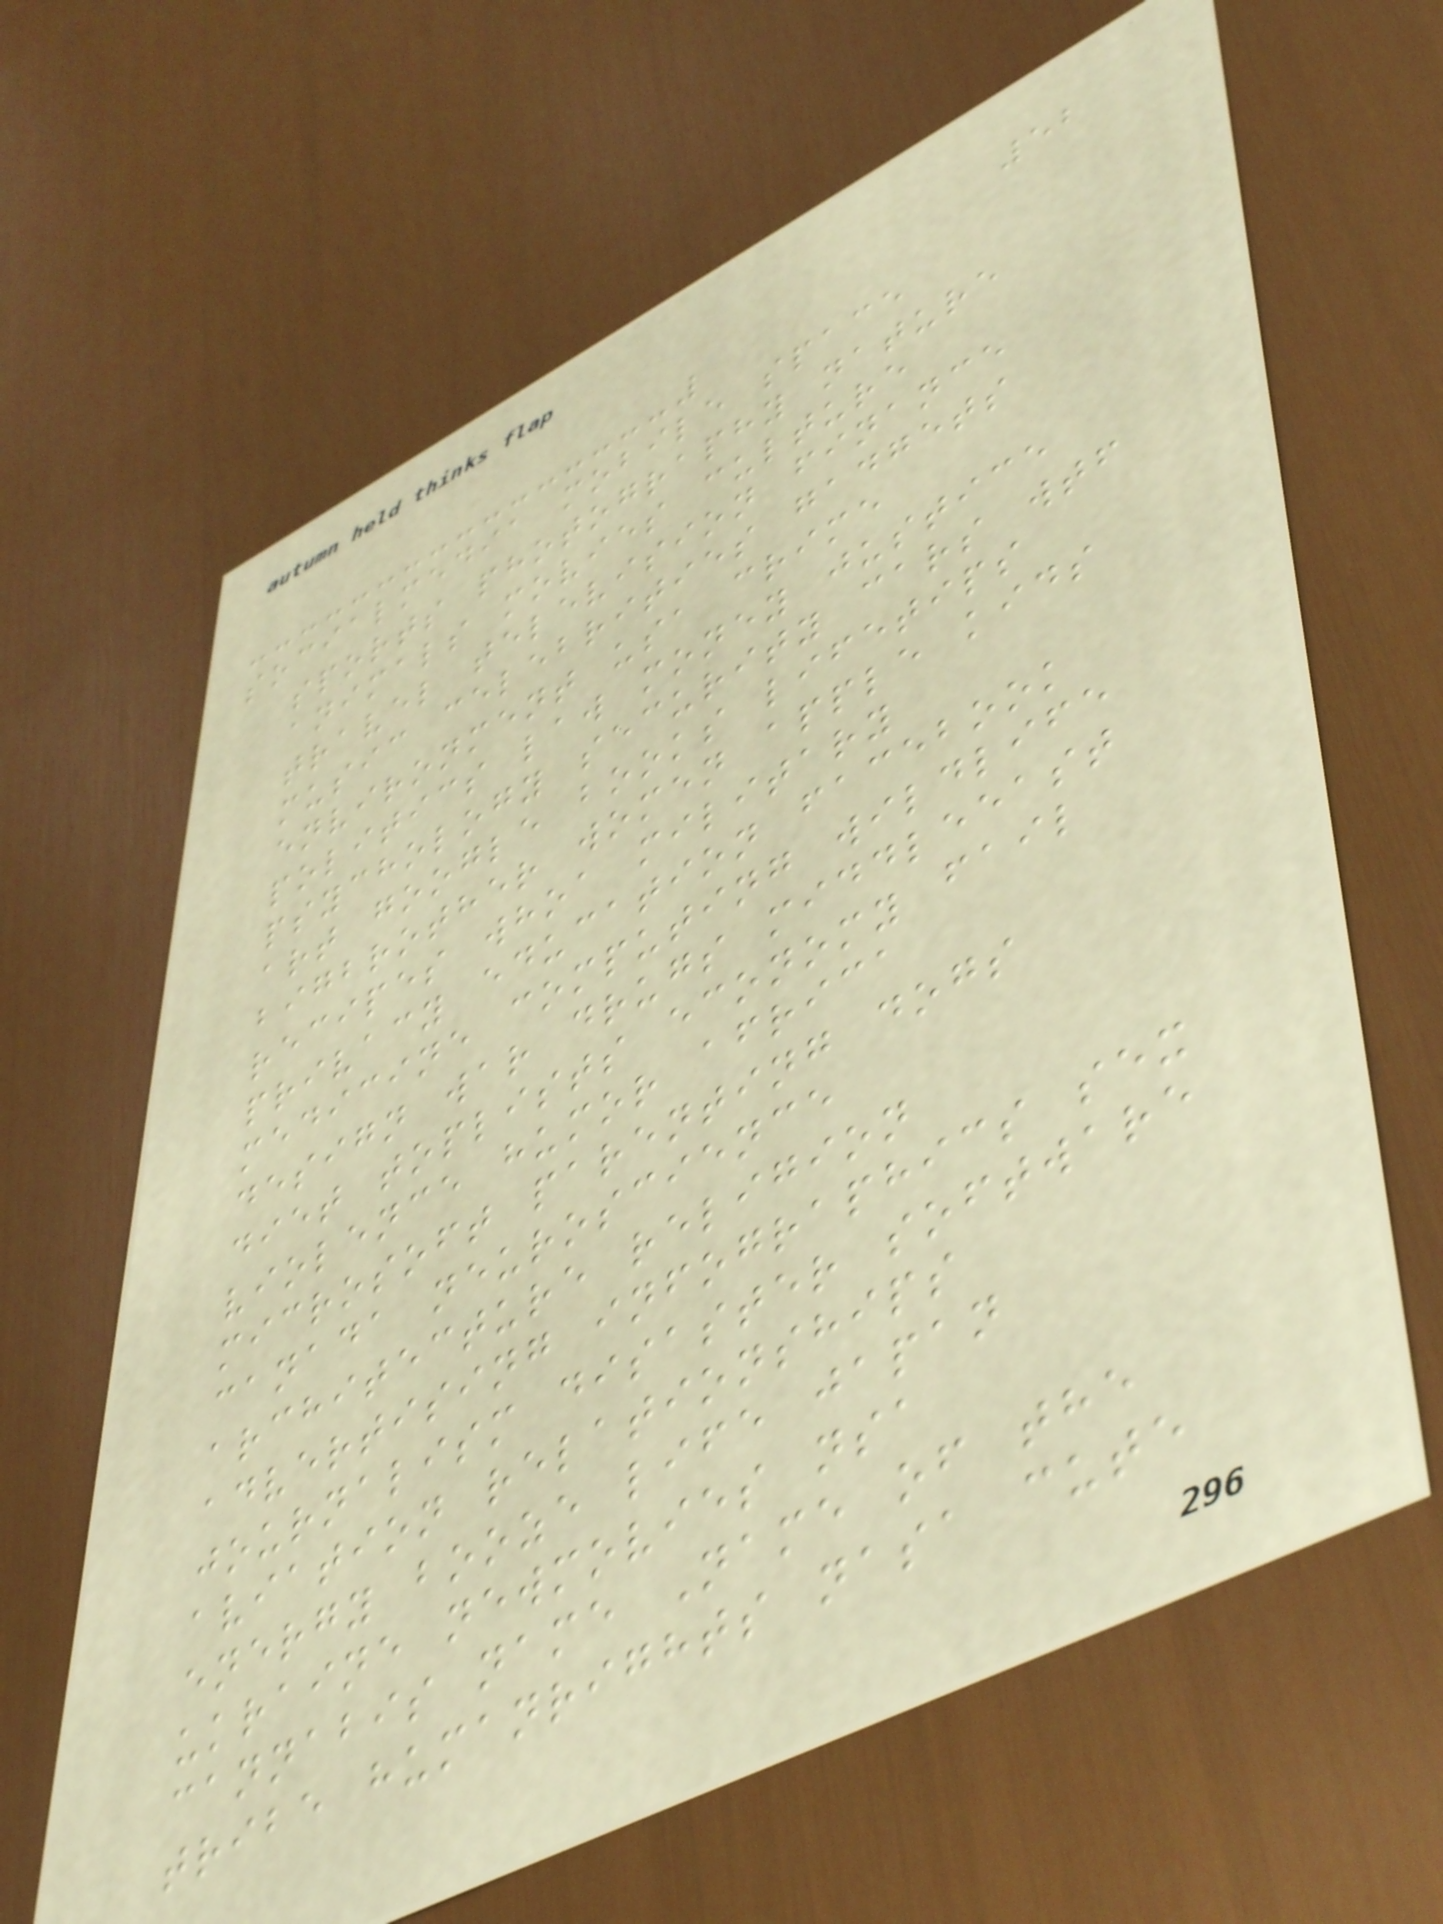52
socialmedia mobile space
sports photography nature
animals movies culture
travel television finance
music celebrities gadgets
environment usa crime
politics law money justice
psychology security cars wtf
art google books lifetips
bigbrother women apple kids
recipes whoa military
privacy education facebook
medicine computing wildlife
design war drugs middleeast
diet toplists economy fail
violence humor africa
microsoft parenting dogs
canada neuroscience
architecture religion
advertising infographics sex
journalism disaster software
aviation relationships
energy booze life japan
ukraine newmovies nsa
cannabis name Name of the
tribe humanrights nasa cute
